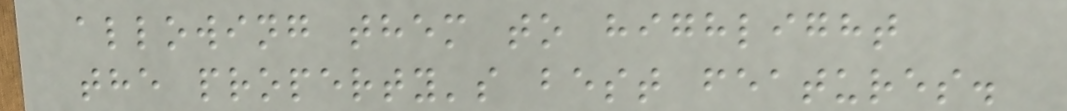allowing them to highlight
the property's best features.
